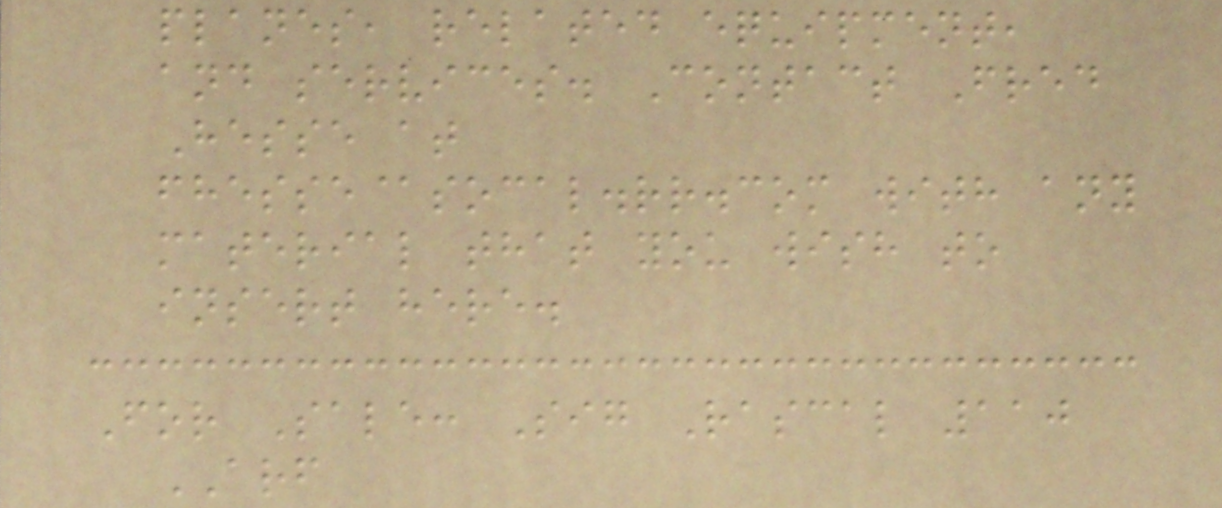planes, related equipment,
and services. Contact Fred
Hesse at
fhesse@socal.rr.com with any
material that you wish to
insert here.
For Sale: Sig Rascal 110
ARF
